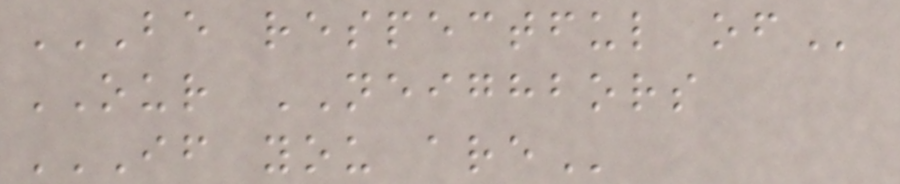BE RESPECTFUL OF
OUR NEIGHBORS
IF YOU ARE
